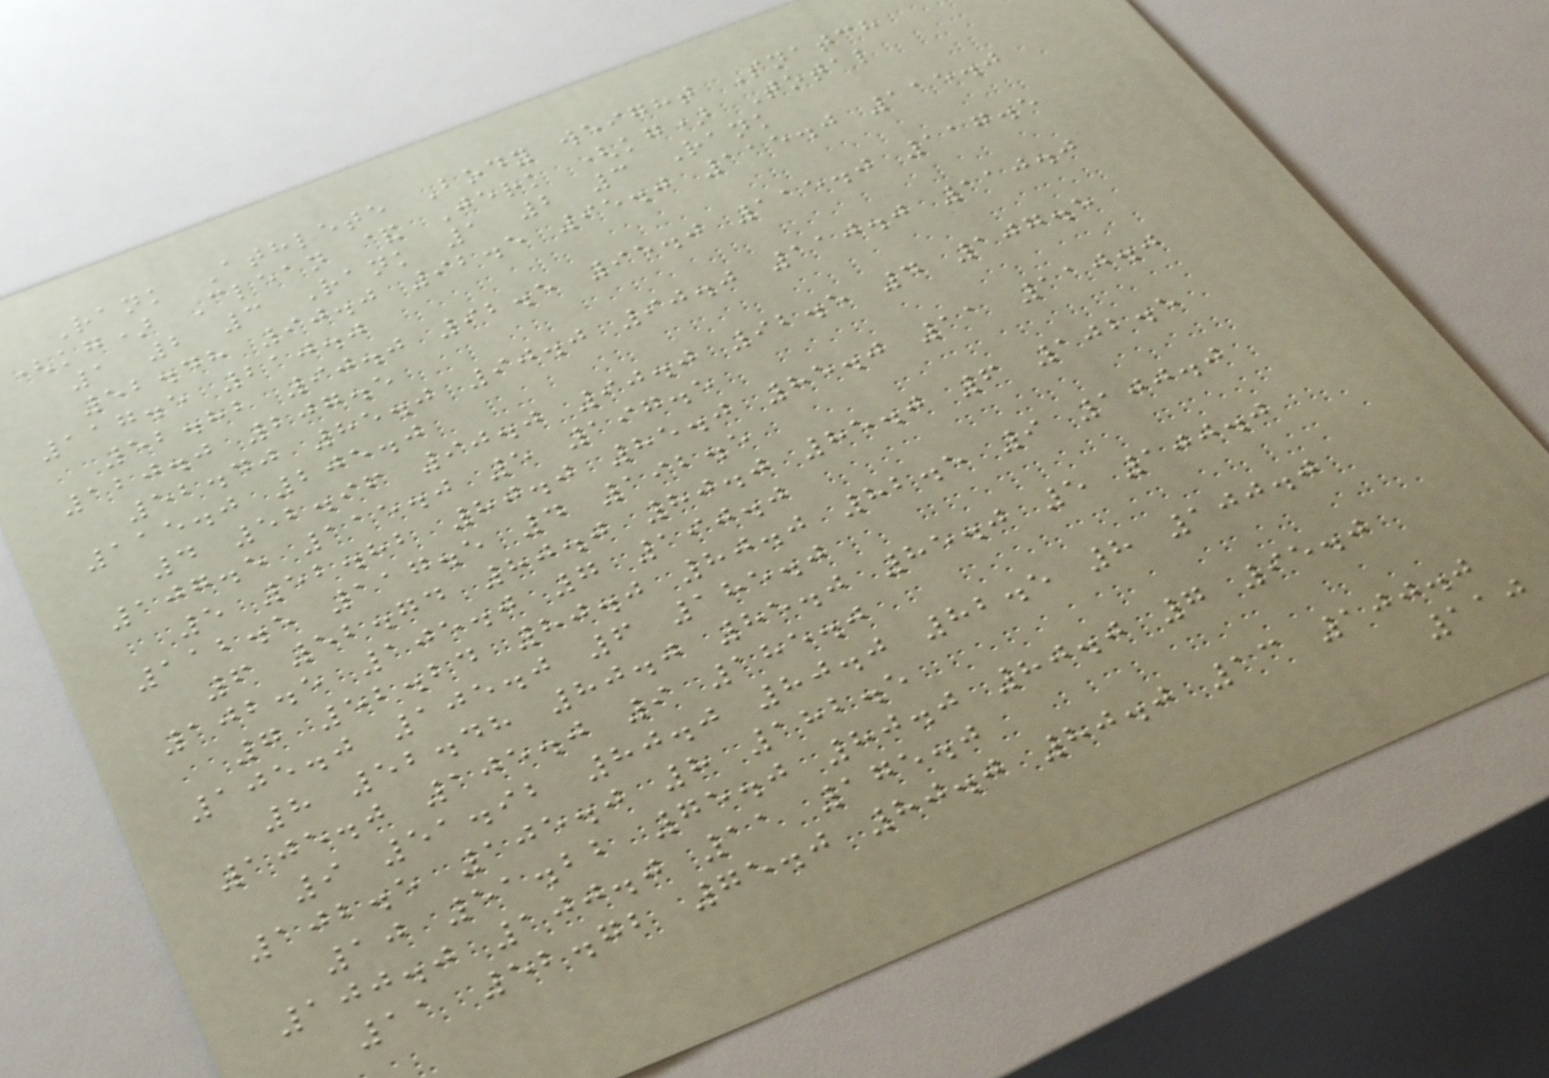Rank Athlete Body weight Snatch
(kg) Clean & Jerk (kg) Total
1 2 3 Rank 1 2 3 Rank
52.48 90.0 92.5 95.0 115.0 115.0
117.5 210.0
52.82 90.0 92.5 95.0 115.0 117.5
120.0 207.5
52.40 85.0 90.0 90.0 110.0 110.0
115.0 205.0
4 52.96 90.0 90.0 92.5 4 107.5
107.5 115.0 5 197.5
5 52.82 80.0 85.0 85.0 11 110.0
112.5 117.5 4 192.5
6 52.74 80.0 80.0 85.0 6 102.5
102.5 105.0 7 190.0
7 52.24 80.0 80.0 82.5 9 100.0
105.0 105.0 6 185.0
8 52.48 80.0 85.0 85.0 5 100.0
105.0 105.0 9 185.0
9 51.92 80.0 80.0 82.5 8 100.0
102.5 105.0 8 182.5
10 51.22 75.0 80.0 80.0 7 95.0
100.0 100.0 11 175.0
11 52.72 75.0 80.0 80.0 13 100.0
110
